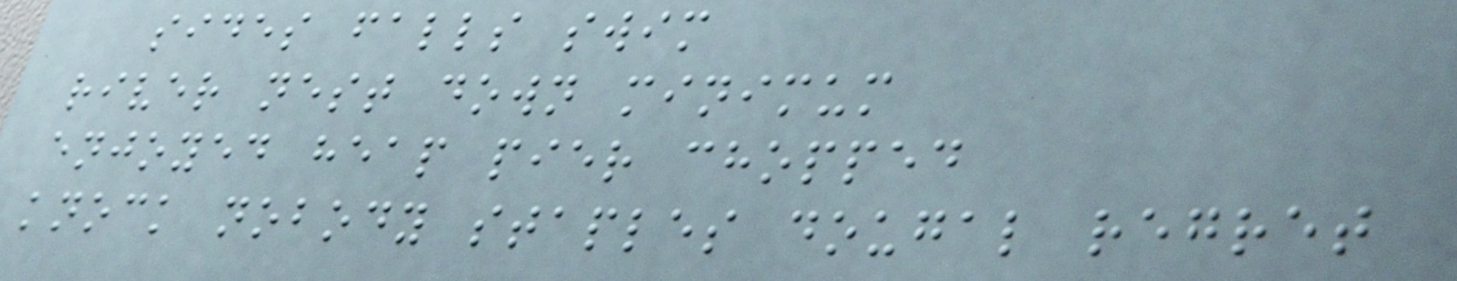sides falls swim
river nest down minimum
enjoyed heap pier chopped
knock nobody staples dougal regret
